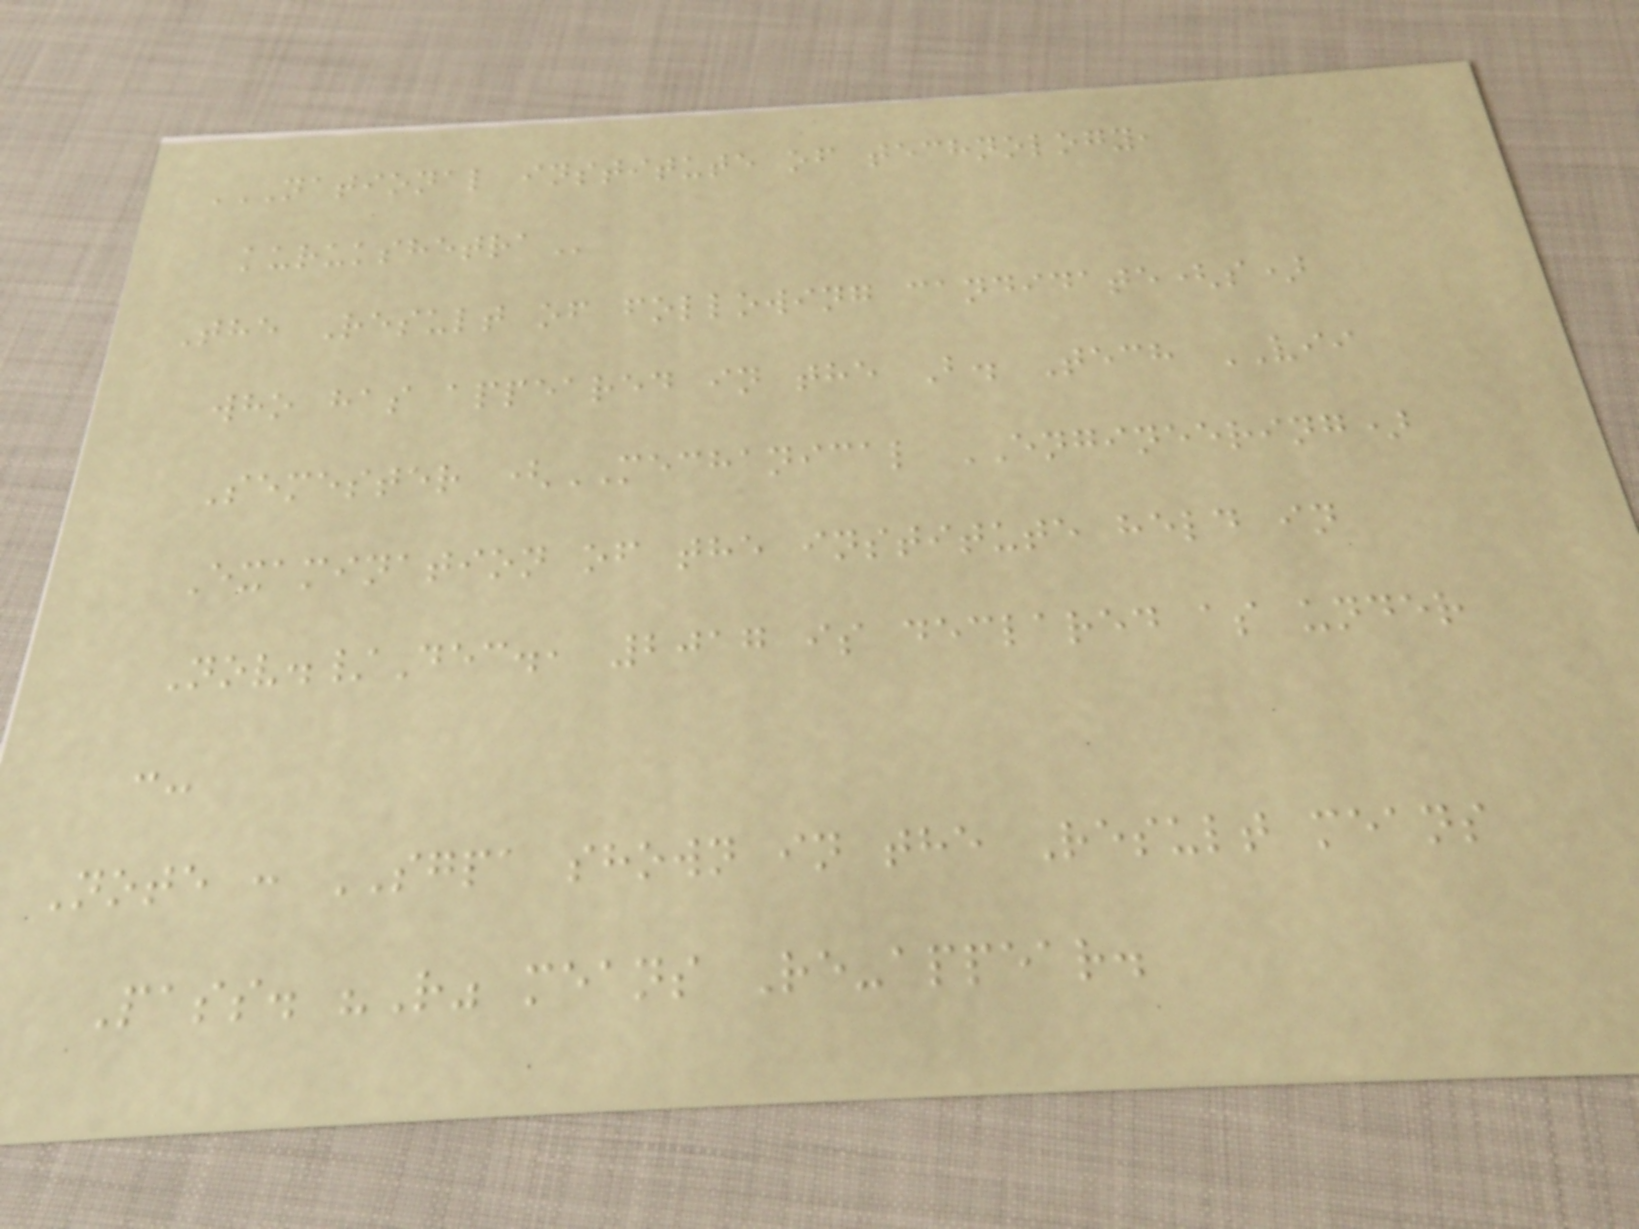NATIONAL INSTITUTE OF TECHNOLOGY,
KURUKSHETRA
The Result of following candidate(s)
who has appeared in the B. Tech VII
Semester (MECHANICAL ENGINEERING)
Examination of the institute held in
Nov./Dec., 2017 is declared as under
:-
Note : SGPA shown in the Result means
Pass. "R" means Re-appear.
